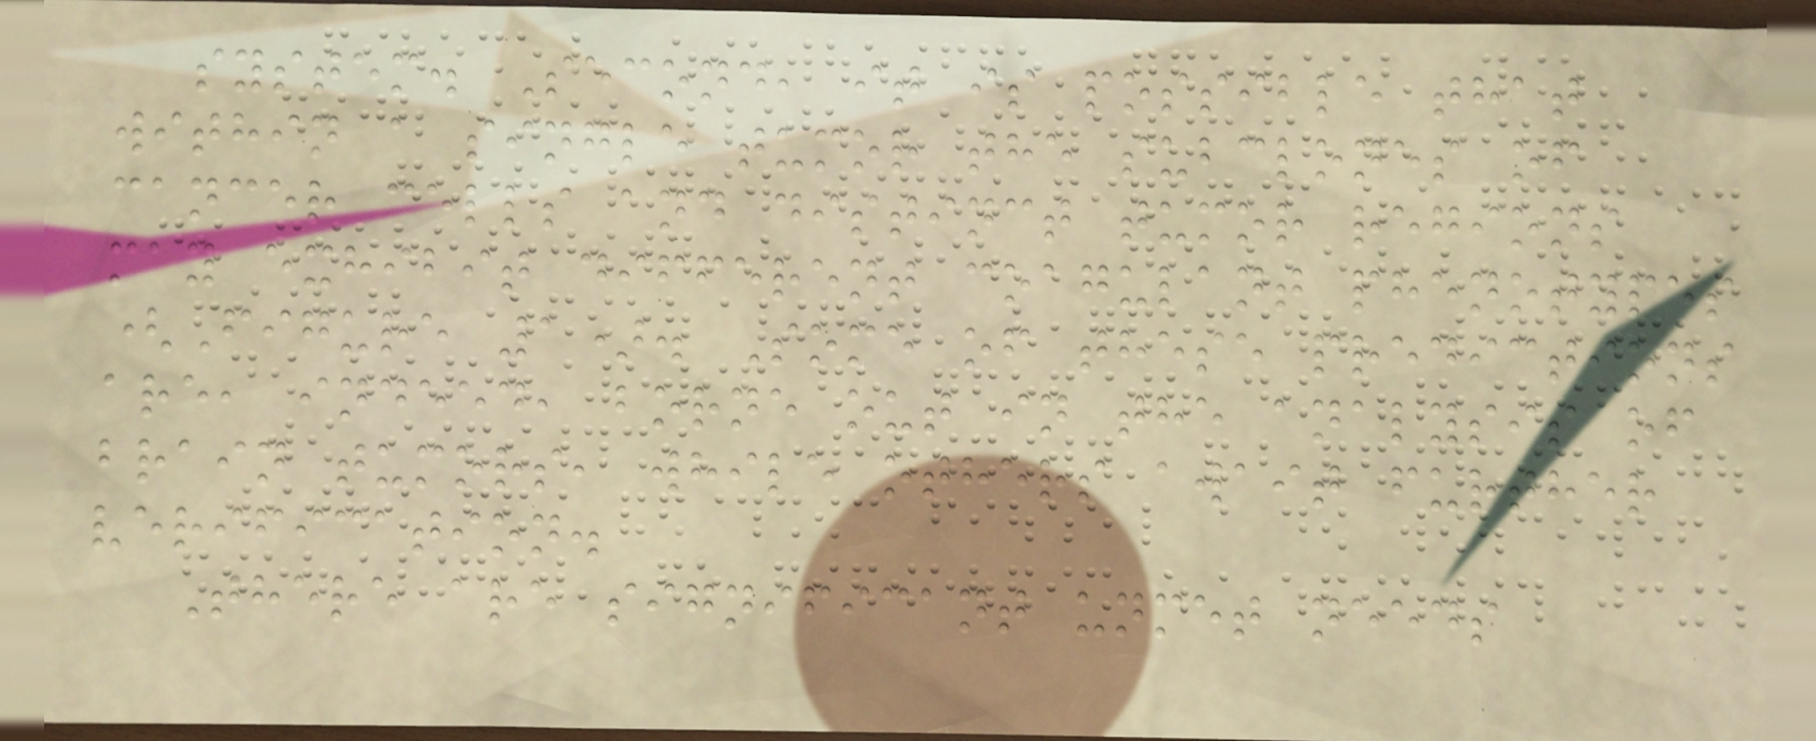system. Second, it is possible that
within a single tumor the subclones of
cancer cells and distinct tumor regions
may exhibit different coagulant phenotypes
(Figure 1). Some of these predictions
are, indeed, borne out in the analysis of
brain tumors, while others await further
verification.
There are significant unmet needs
